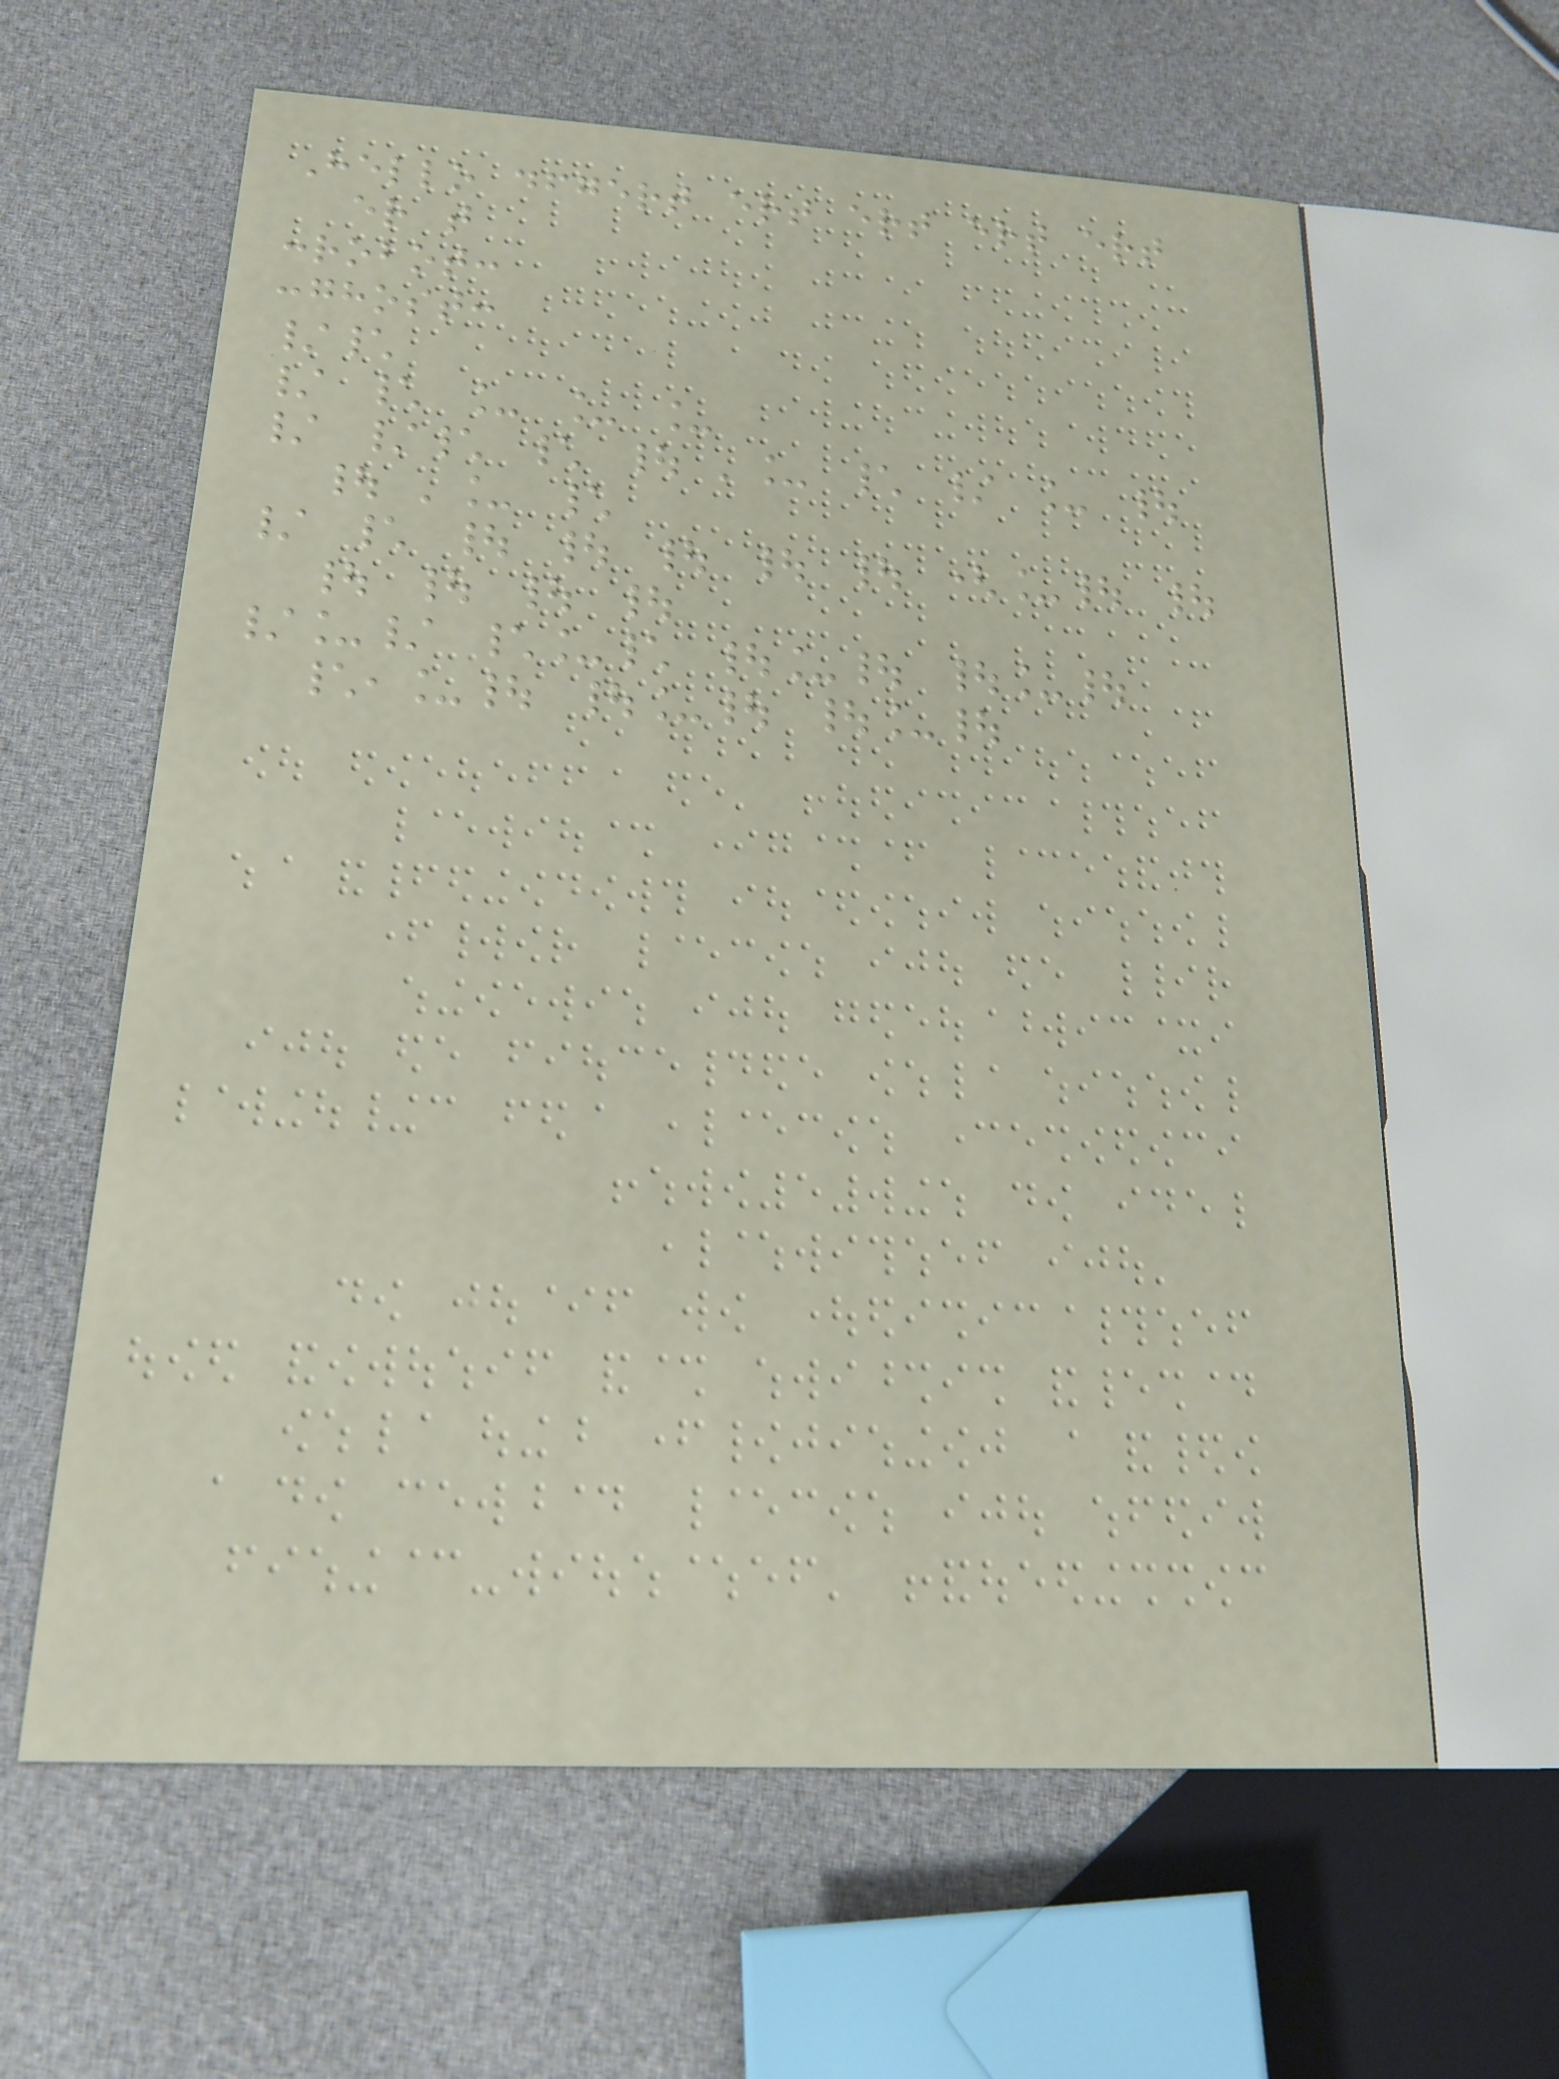Hello dfgert ert ert ert ert
er t
:robot:
:ghost:
/\
/ \ _ _ _
/ /\ \ | '_ \ / _ |
| '_ \
/ \ | | | | | (_| |
| | | |
/_/ \_\ |_| |_|
\,_| |_| |_|
